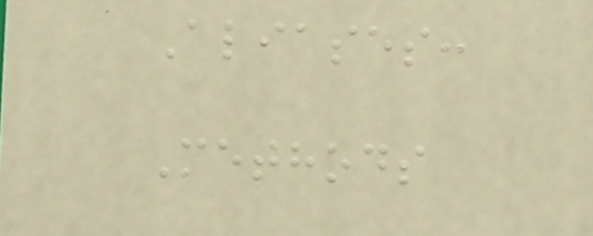Aliases:
Methods
